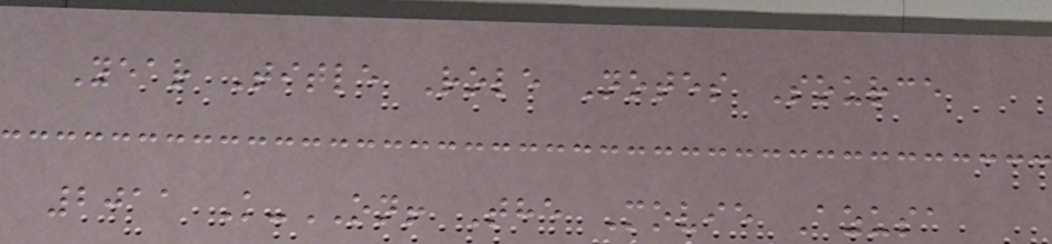Year Title Role Notes Source
2011 K-ON! The Movie Azusa
